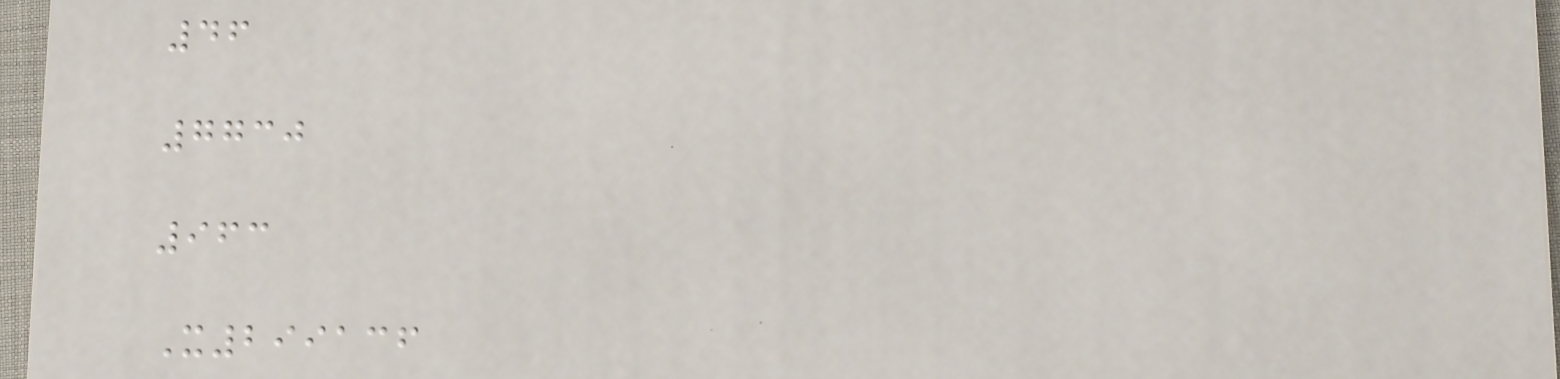46
7730
963
X299136
